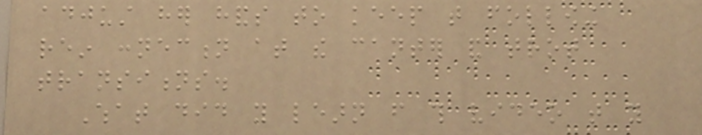adjust her hands to keep that following
rein connection at the canter and trot
transitions.
What did you learn from this video that you
